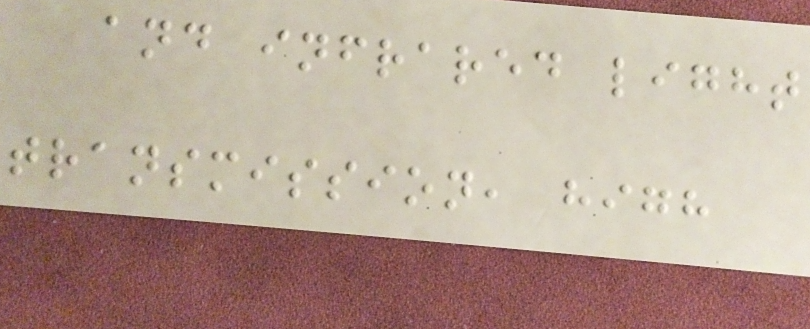and infrared light
transmission, high
